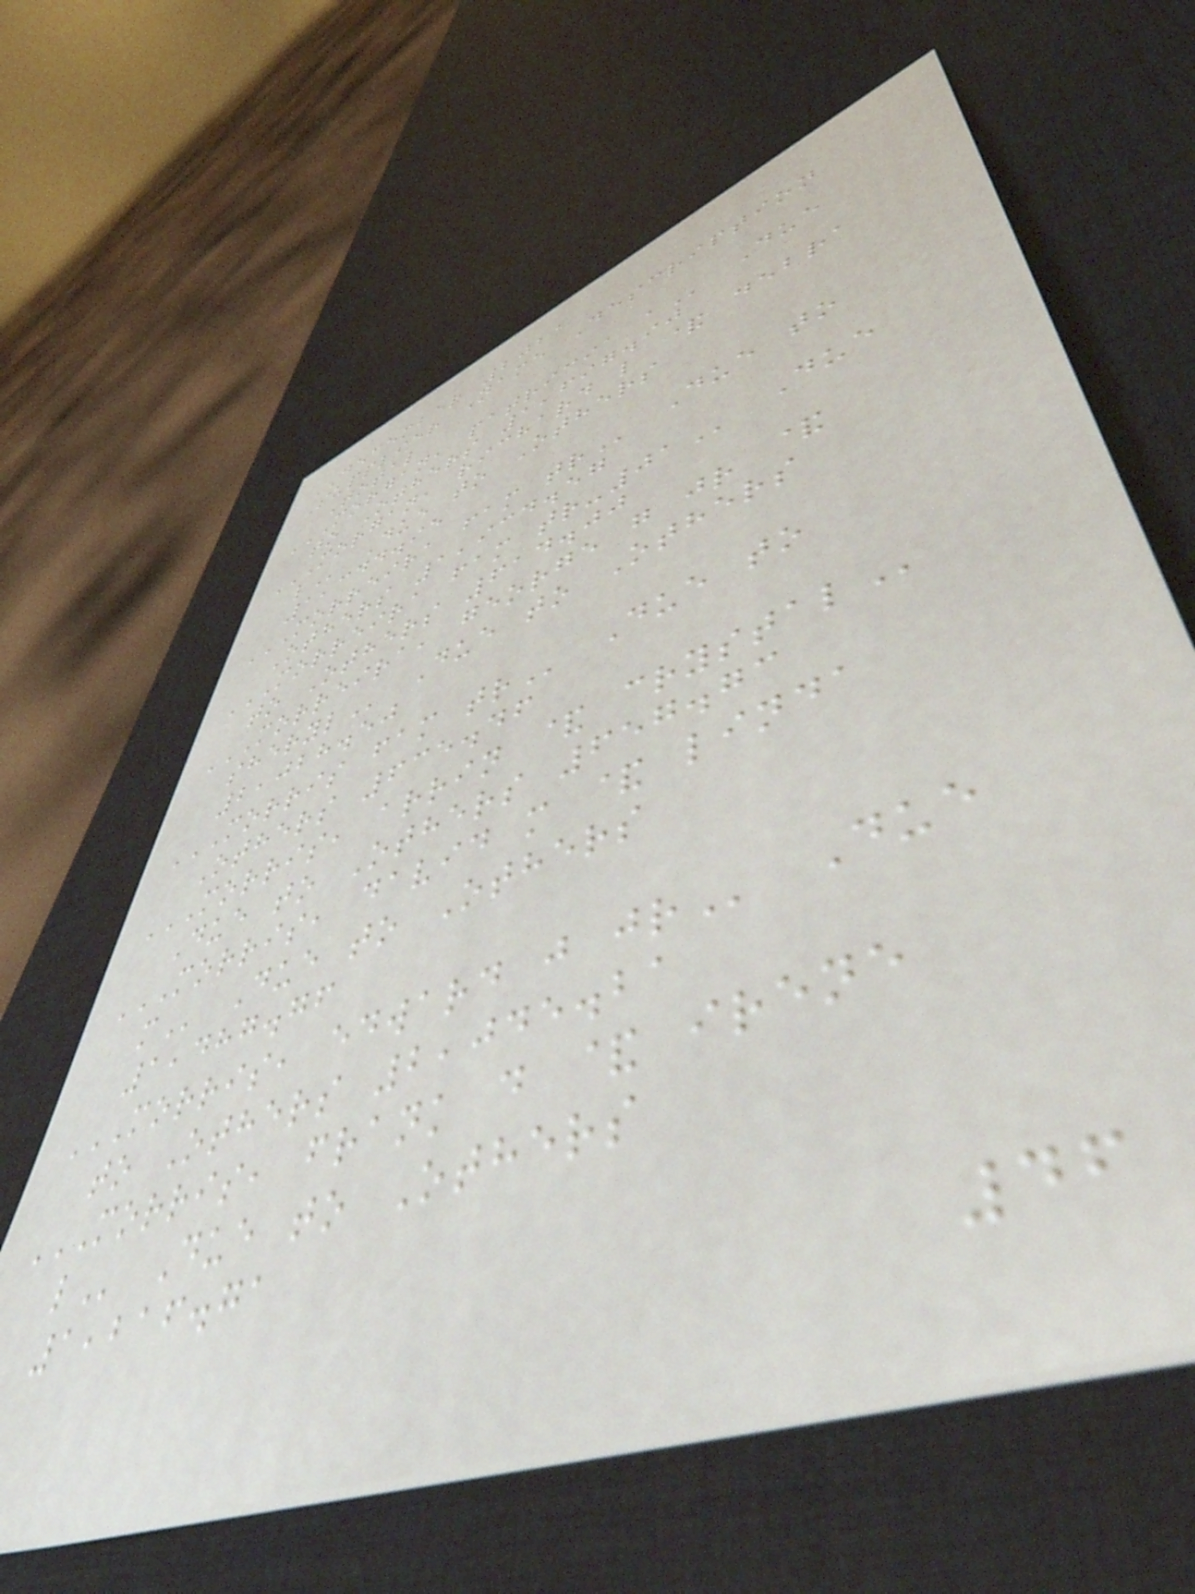DECEMBER 2021
Supplier Name Description
Total
MORGAN, PATRICIA A Due
to Others 1,697.90
MORGAN, RICHARD L & DEBRA
L Due to Others
1,344.95
MORREIRA FAM TR Due to
Others 1,934.57
MORREIRA FAM TR-01 Due
to Others 614.00
MORREIRA, GEORGE G JR &
SHERYL Due to Others
2,028.50
MORRIS FAM TR Due to
Others 635.46
MORRIS, ARRIN & CRYSTAL
Due to Others 657.73
MORRIS, DAVID M & LINDA
M Due to Others
1,487.76
MORRIS, EDWARD J JR Due
to Others 2,045.21
MORRIS, FRANK D & IRENE
L Due to Others
1,216.71
46
